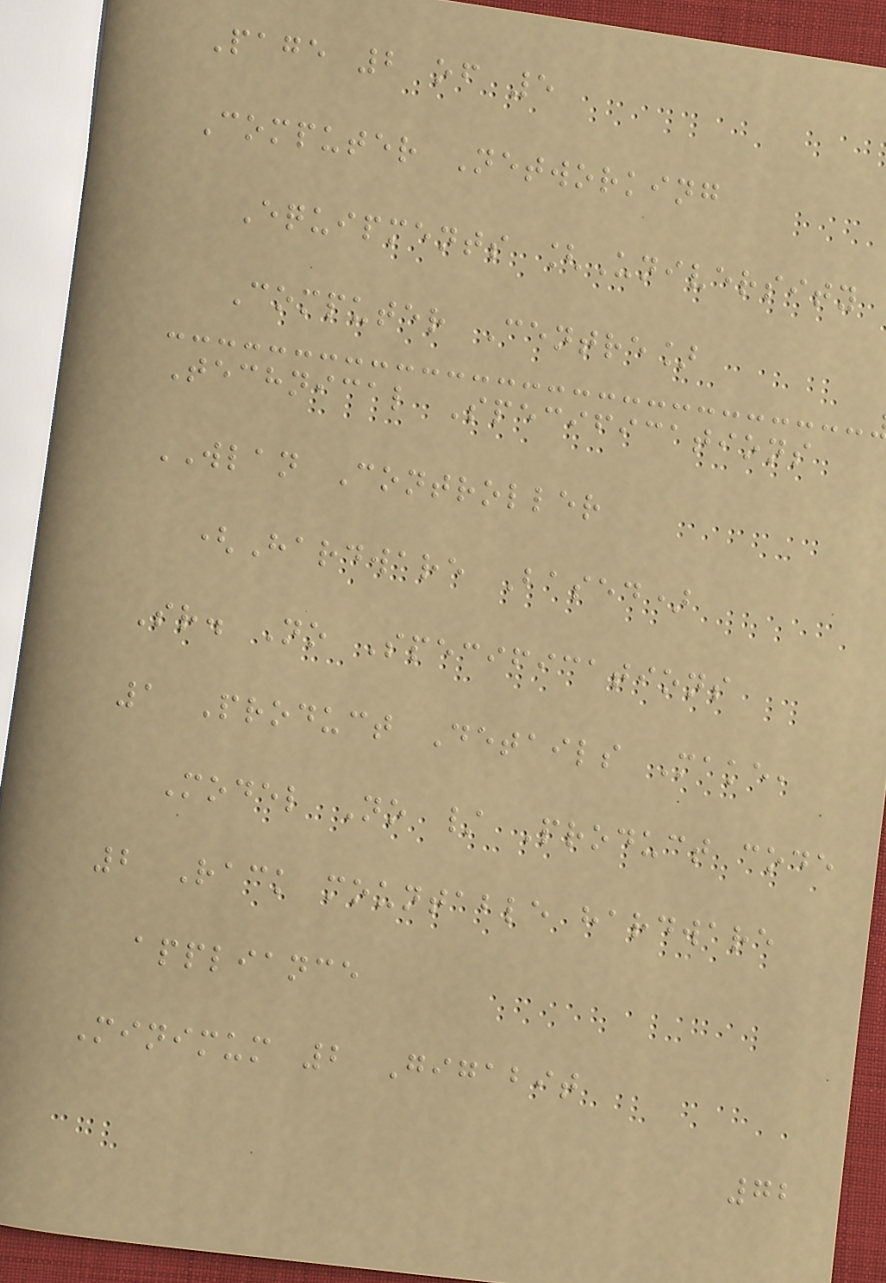Page 2 of 5
Computer Networking
Equipments [University
Computer Centre]
Technical Specifications
WLAN Controller
(Hardware Based)
Sr. No Specifications
1 Product Details Make,
Model No / Product code
2 Rack mountable hardware
appliance
Minimum 2 Gigabit
72
